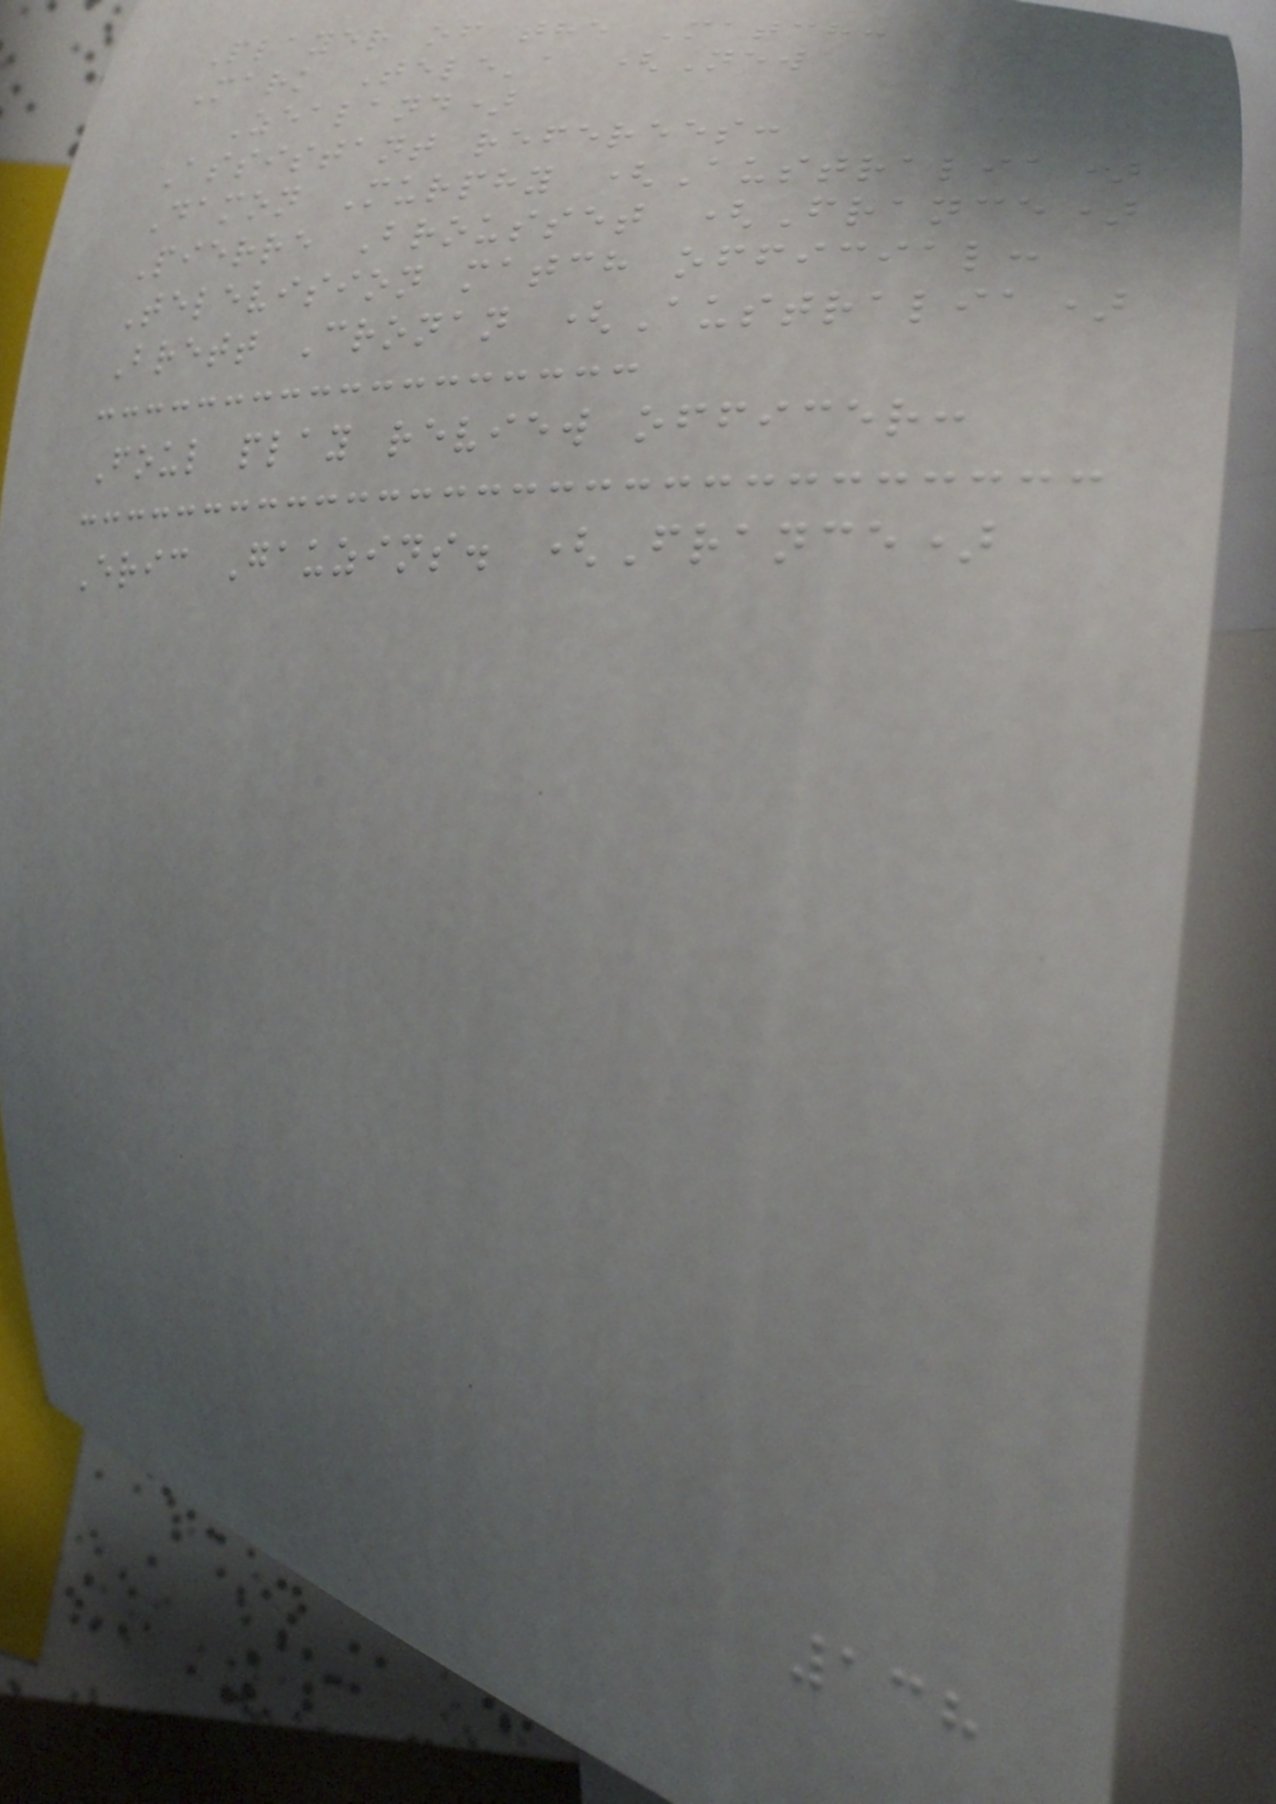Player of the Match:
Mark Tele'a (New
Zealand)
Assistant referees:
Damon Murphy (Australia)
Pierre Brousset (France)
Television match official:
Brett Cronan (Australia)
Foul play review officer:
Eric Gauzins. (France)
138
